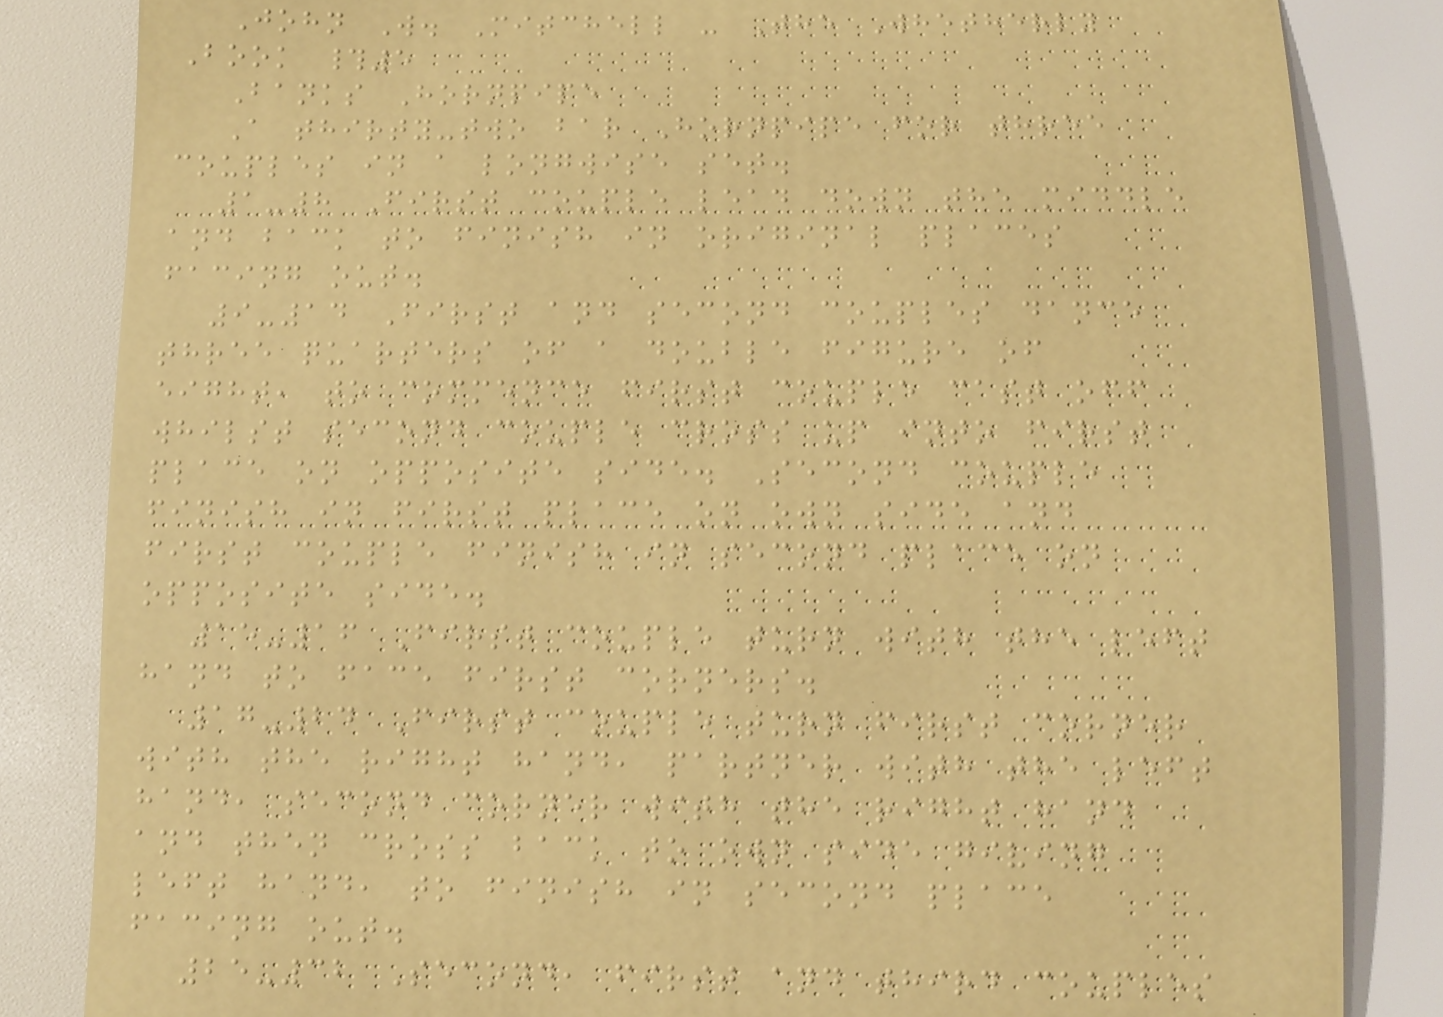John W. Mitchell - The Whetherly
Book #5
Banks Hornpipe
A thirty-two bar Hornpipe for three
couples in a longwise set.
1-8 First couple lead down the middle
and back to finish in original places
facing out.
9-14 First and second couples dance
three quarters of a double figure of
eight, to commence first couple cast off
whilst second couple cross up into first
place on opposite side. Second couple
finish in first place on own side and
first couple finish in second place on
opposite side.
15-16 First couple turn with the left
hand to face first corners.
17-24 First couple turn first corner
with the right hand, partner with the left
hand, second corner with the right hand
and then cross back to own side giving
left hand, to finish in second place
facing out.
25-32 Second, first and third couples
